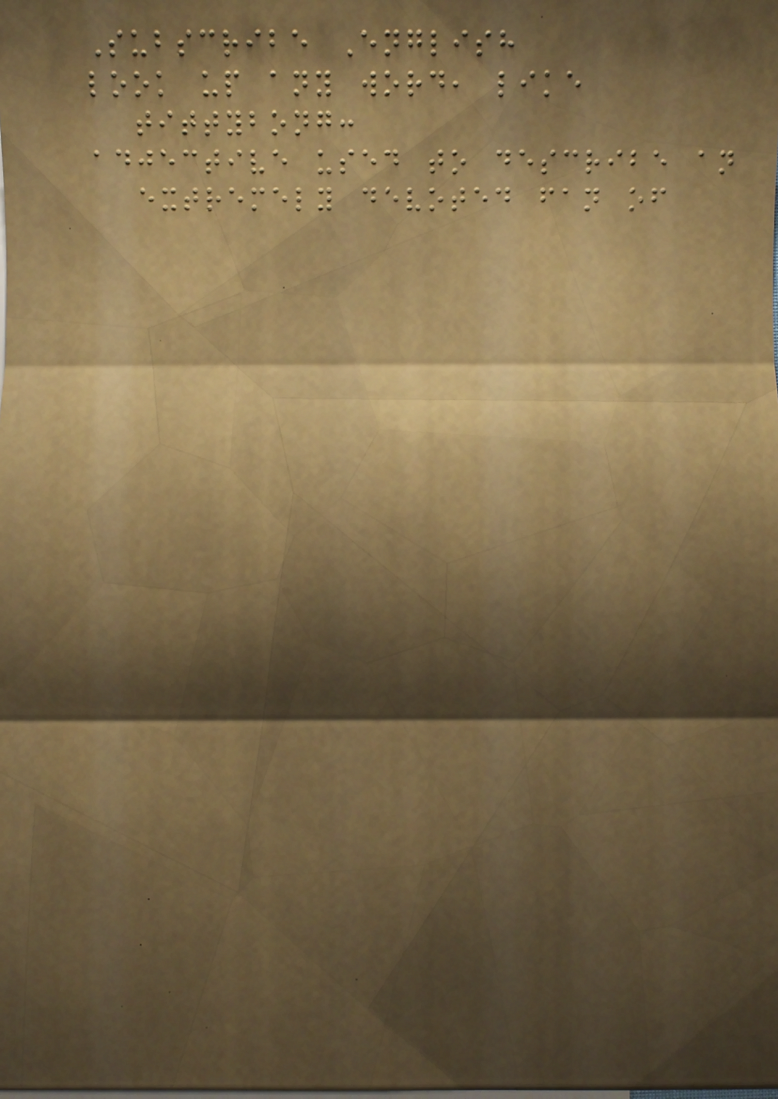Subscribe English
look up any word, like
tittybong:
adjective used to describe an
extremely devoted fan of
